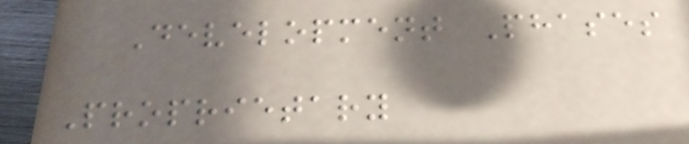Development Phases
Proprietary
